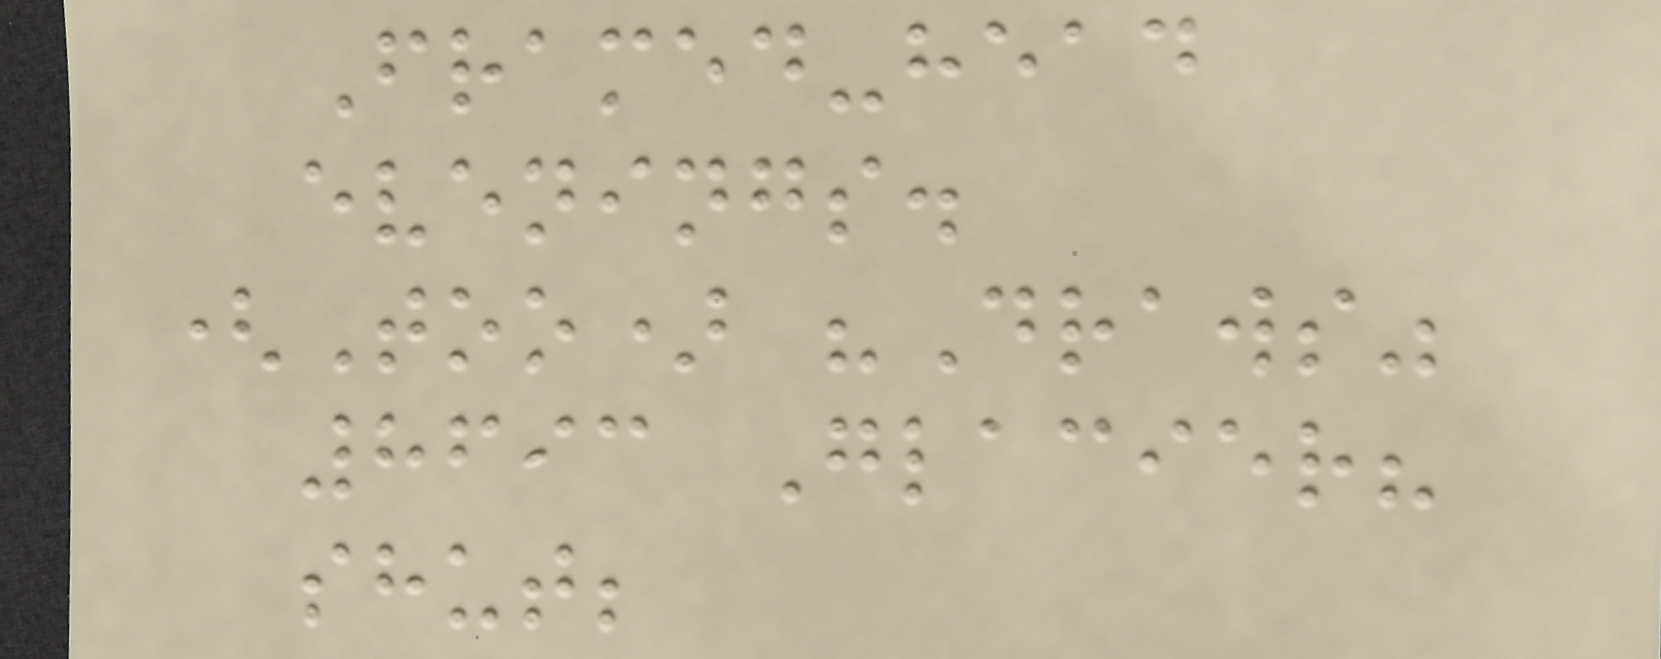Framed-head
evenings.
(Too) "Draws"
8693 Glacier?
shut;
